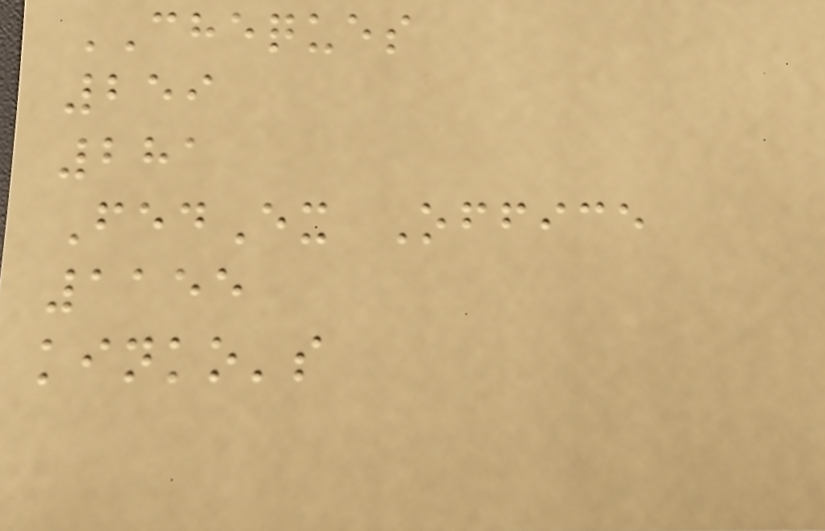CHEQUES
259
281
FedEx Office
1155
kinko's
